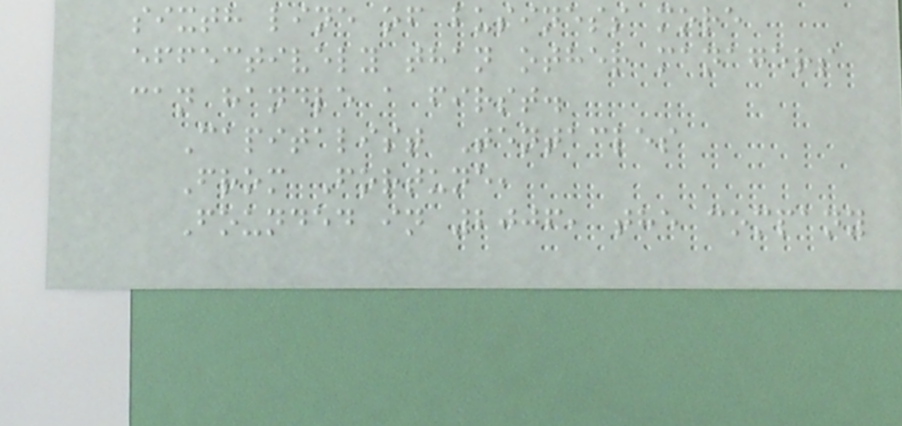sixth line of business more
effectively than other managers
can handle a first.
Capitalist Tentacles
From Fortune,
Founded in 2006, the company
